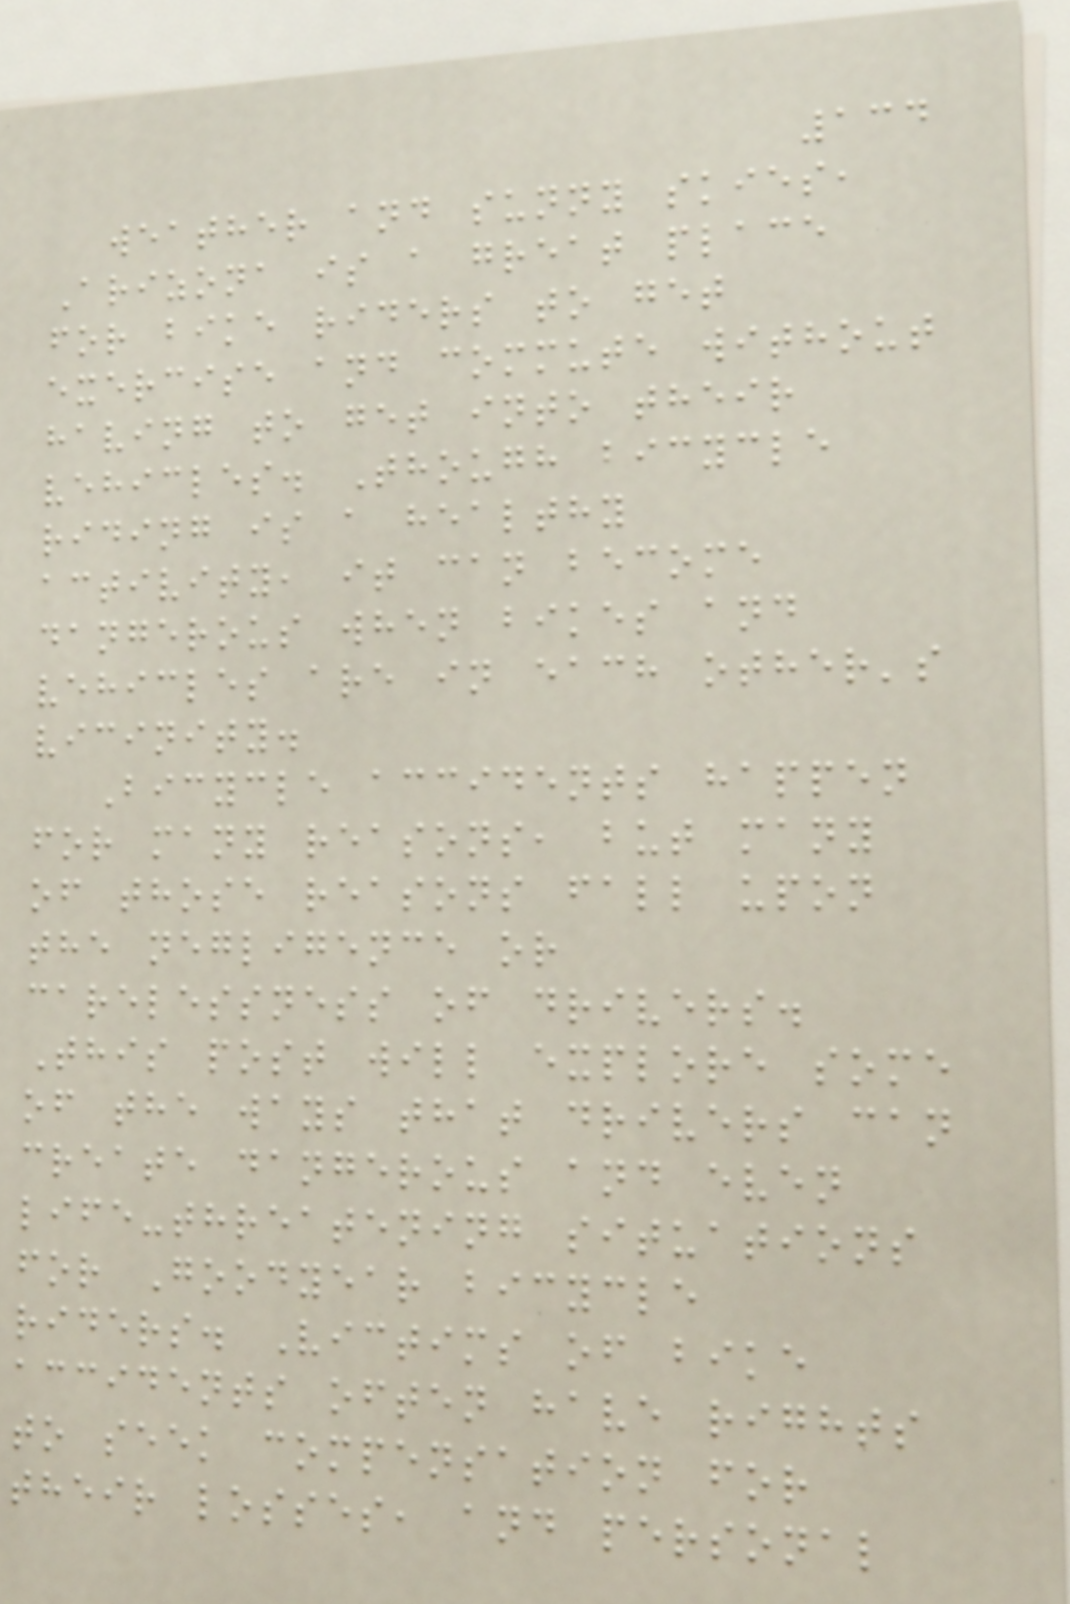134
weather and sunny skies,
Arizona is a great place
for bike riders to get
exercise and commute without
having to get into their
vehicles. Though bicycle
riding is a healthy
activity, it can become
dangerous when bikes and
vehicles are in each other's
vicinity.
Bicycle accidents happen
for many reasons, but many
of those reasons fall upon
the negligence or
carelessness of drivers.
This post will explore some
of the ways that drivers can
create dangerous and even
life-threatening situations
for Goodyear bicycle
riders. Victims of bike
accidents often have rights
to seek compensation for
their losses, and personal
